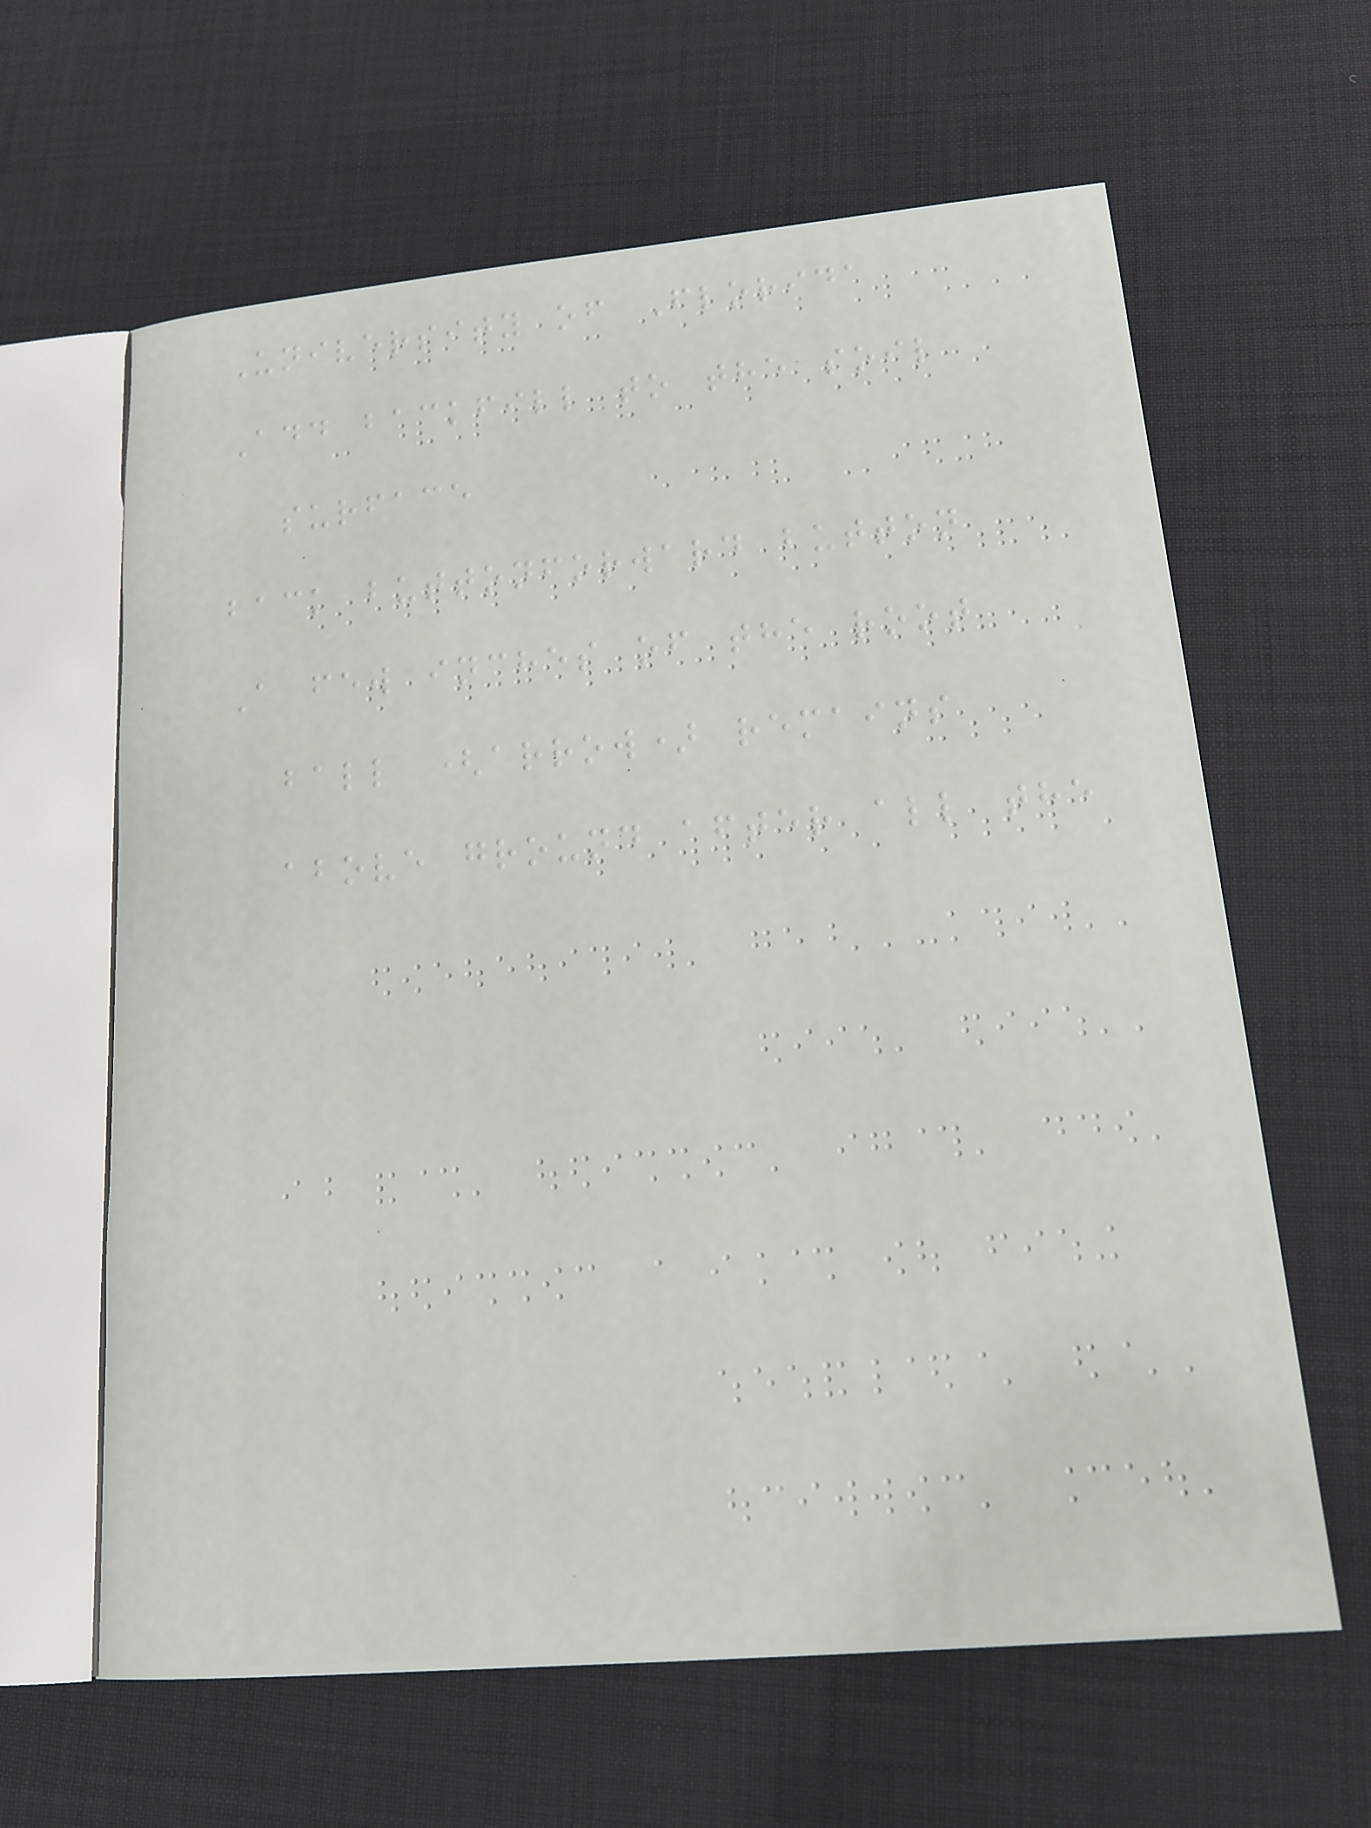University of Florida
Add backfill to the soil
surface
back buttonforward button
A few inches of the root
ball (arrow) remains
above ground after all the
